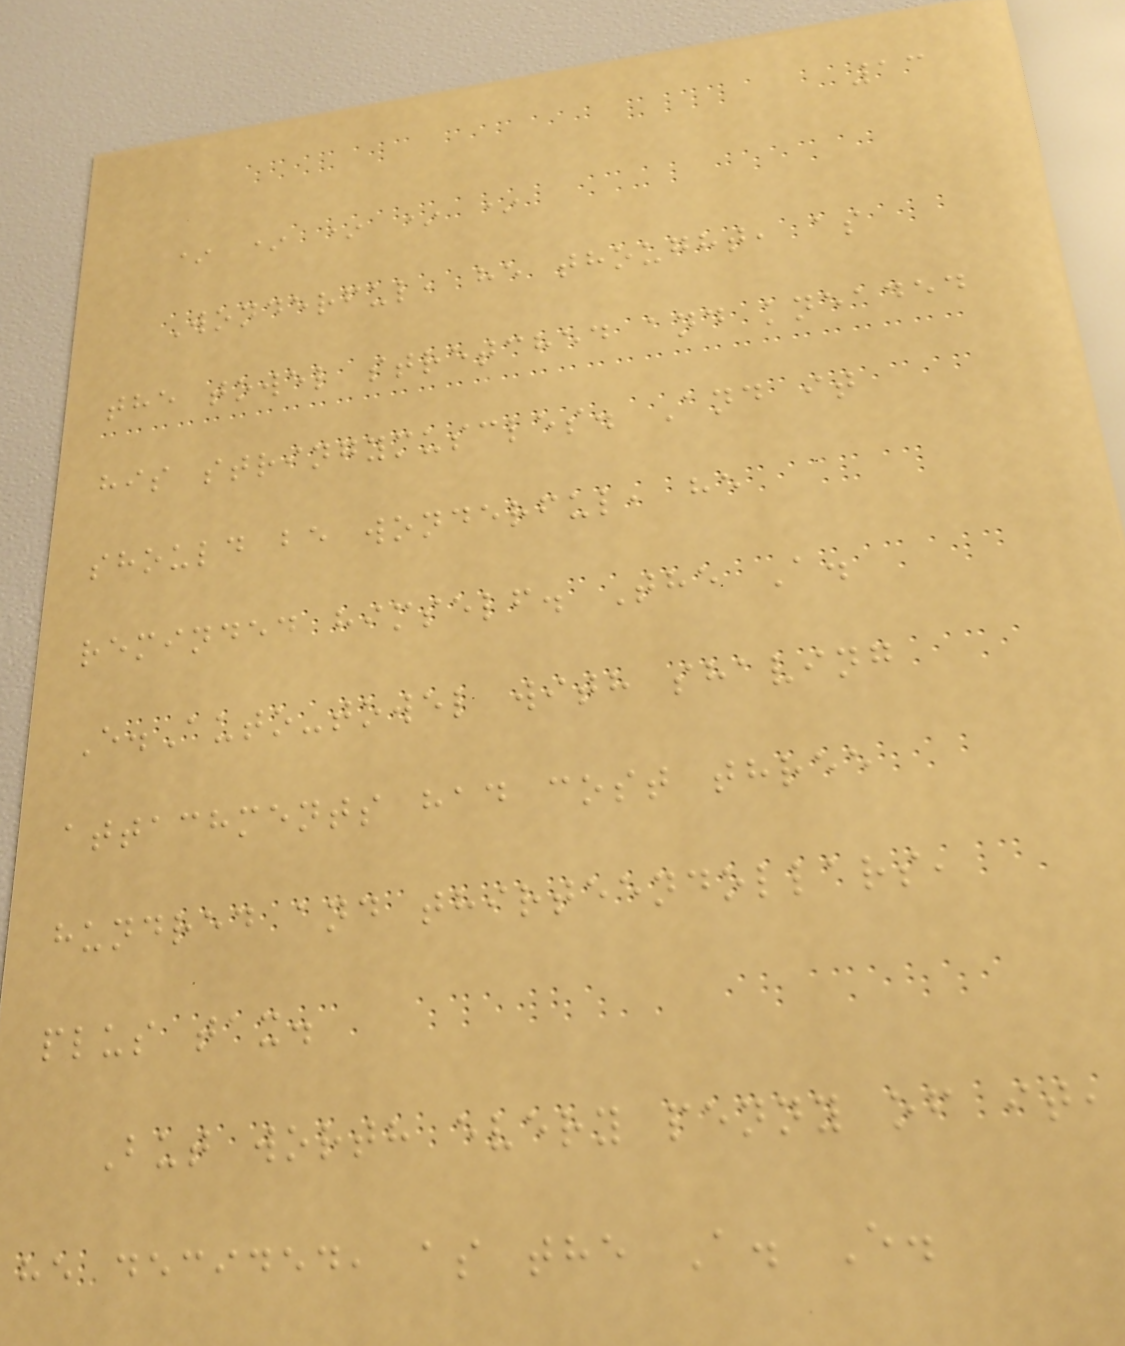13
* * * * *
Wonderful, he thought, as
the towel stretched and kneaded
his stringymuscles. And it
should be wonderful, he
reminded himself. The A.
E.Auto-towel with shaving
attachments had cost three
hundred and thirteendollars,
plus tax.
But worth every penny of it,
he decided, as the A. E.
